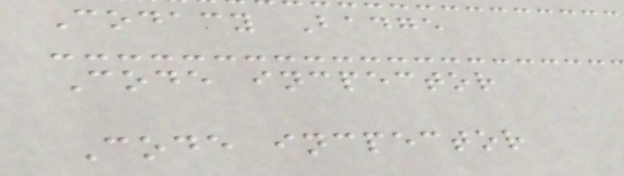Codacy Badge
Code incpector
Code incpector
